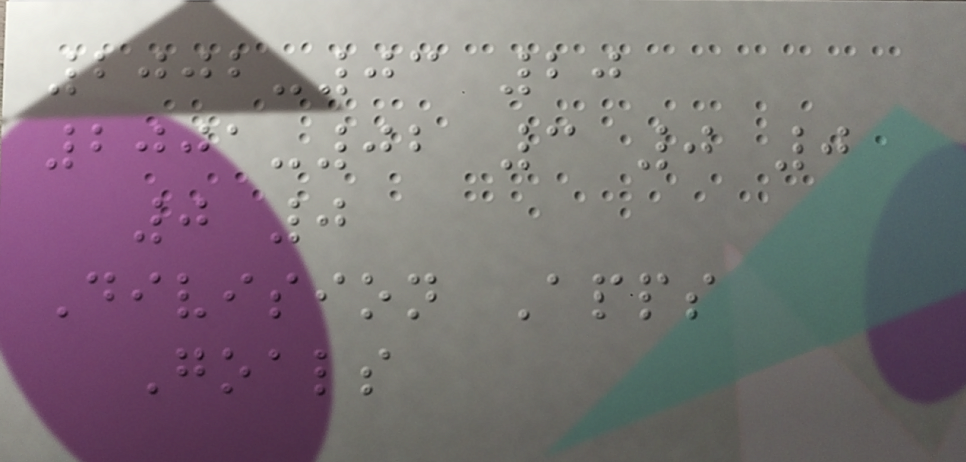2002-03 20
2001-02 3 0 0
0 0
Division Apps
Goals
